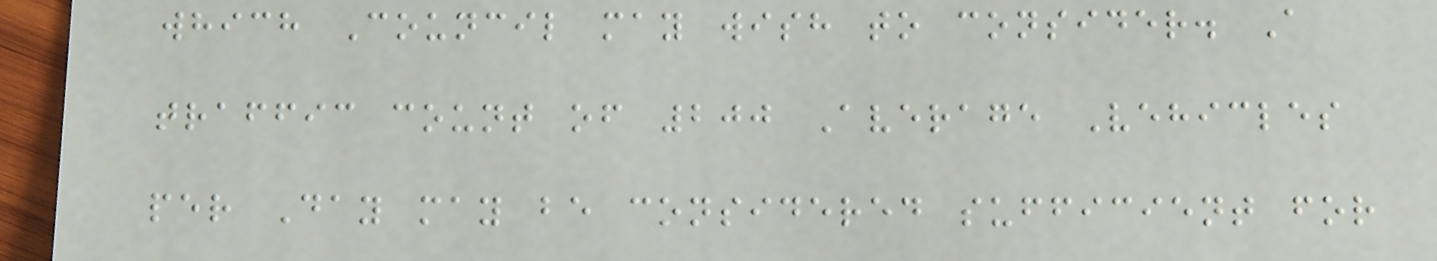which Council may wish to consider. A
traffic count of 200 Average Vehicles
per Day may be considered sufficient for
